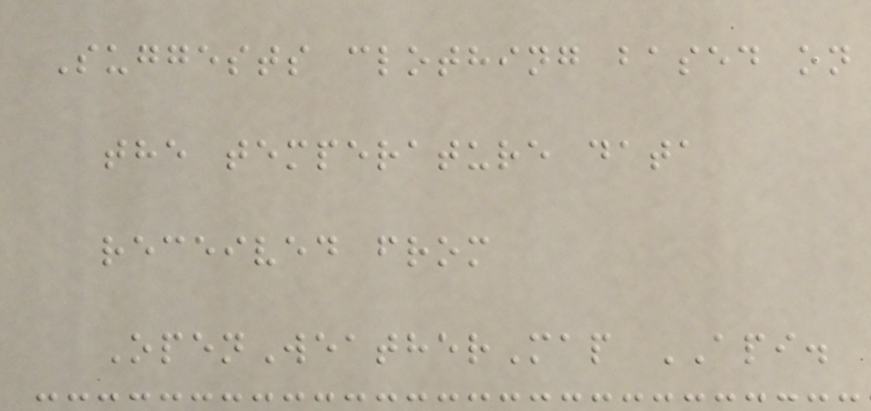Suggests clothing based on
the temperature data
received from
OpenWeatherMap API.
